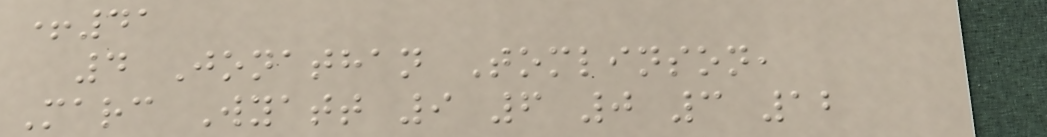+41
4 Jonathan Tomlinson,
Marc Wyatt 9 6 0 3 12
